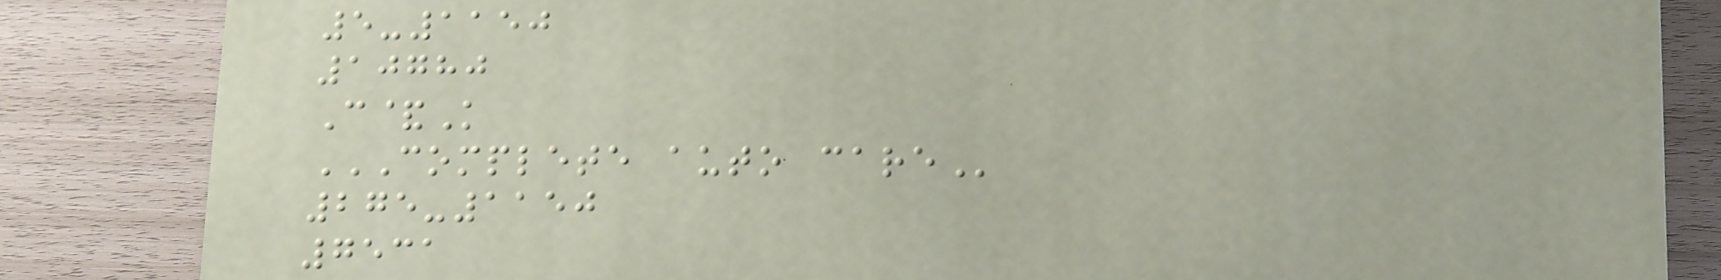5-1150
10780
C&K
COMPLETE AUTO CARE
275-1150
7531
